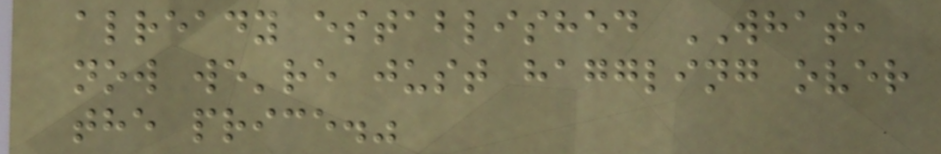already established WHAT,
now we're just haggling over
the price."
